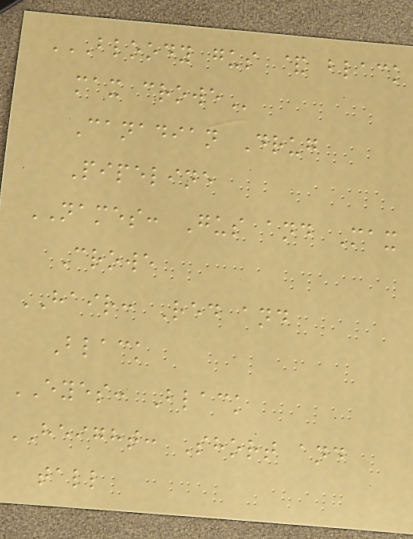BLOODY GUS & BLACK
MAX CROWE
Canadian Drug
Pipeline
NAMES: Gus and Max
Crowe
HAIR: Red and
Black
EYES: Black
HEIGHT: Short and
tall
